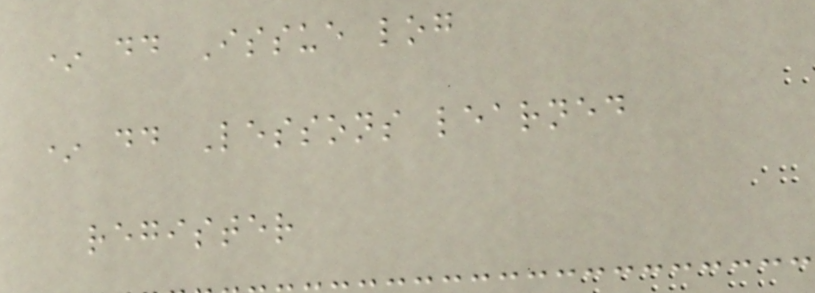* dd Issue log
* dd Lessons learned
register
